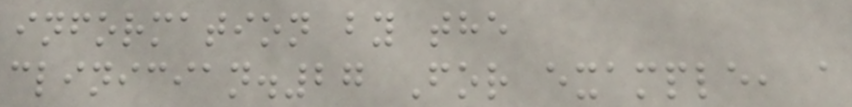information by the
clinician.27 For example, a
